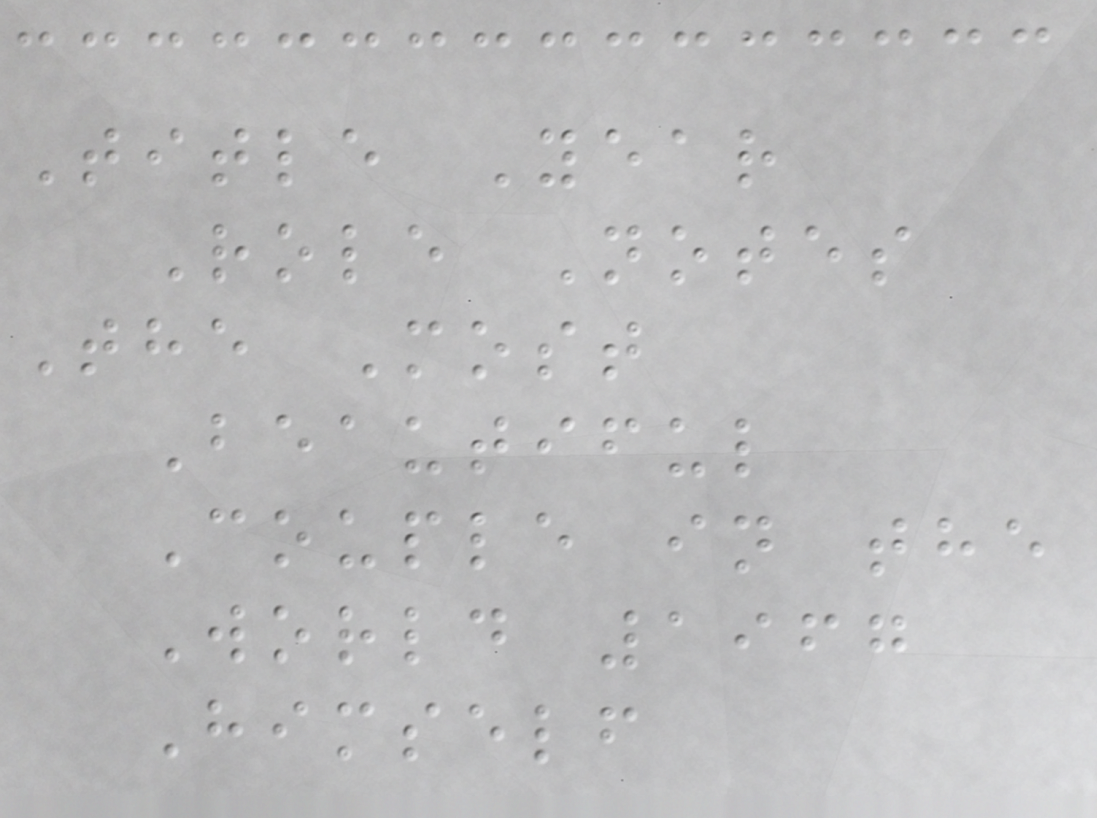Title Year
Role Notes
The Most
Beautiful
Couple in the
World 1967
Himself
